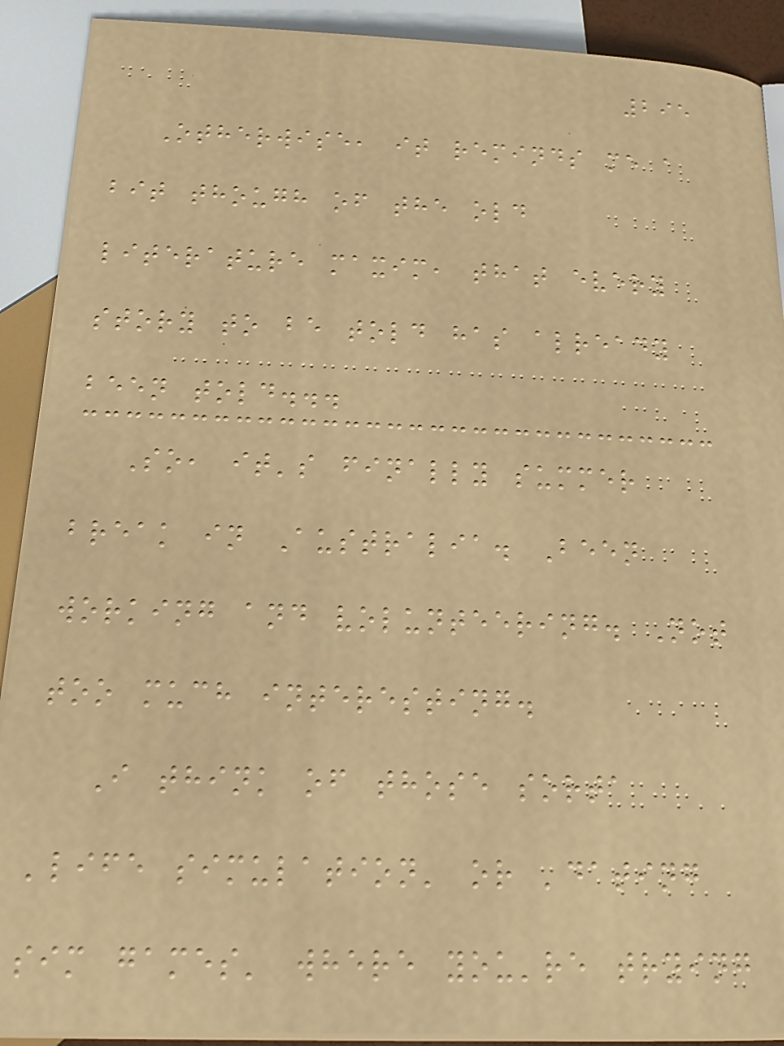295
Otherwise, it reminds me a
bit though of the old
literature maxim, that every
story to be told has already
been told...
So, it's finally summer
break in Australia. Been
working and volunteering. Not
too much interesting.
I think of those sorta
'life simulation' or 'dating
sim games' where you're trying
